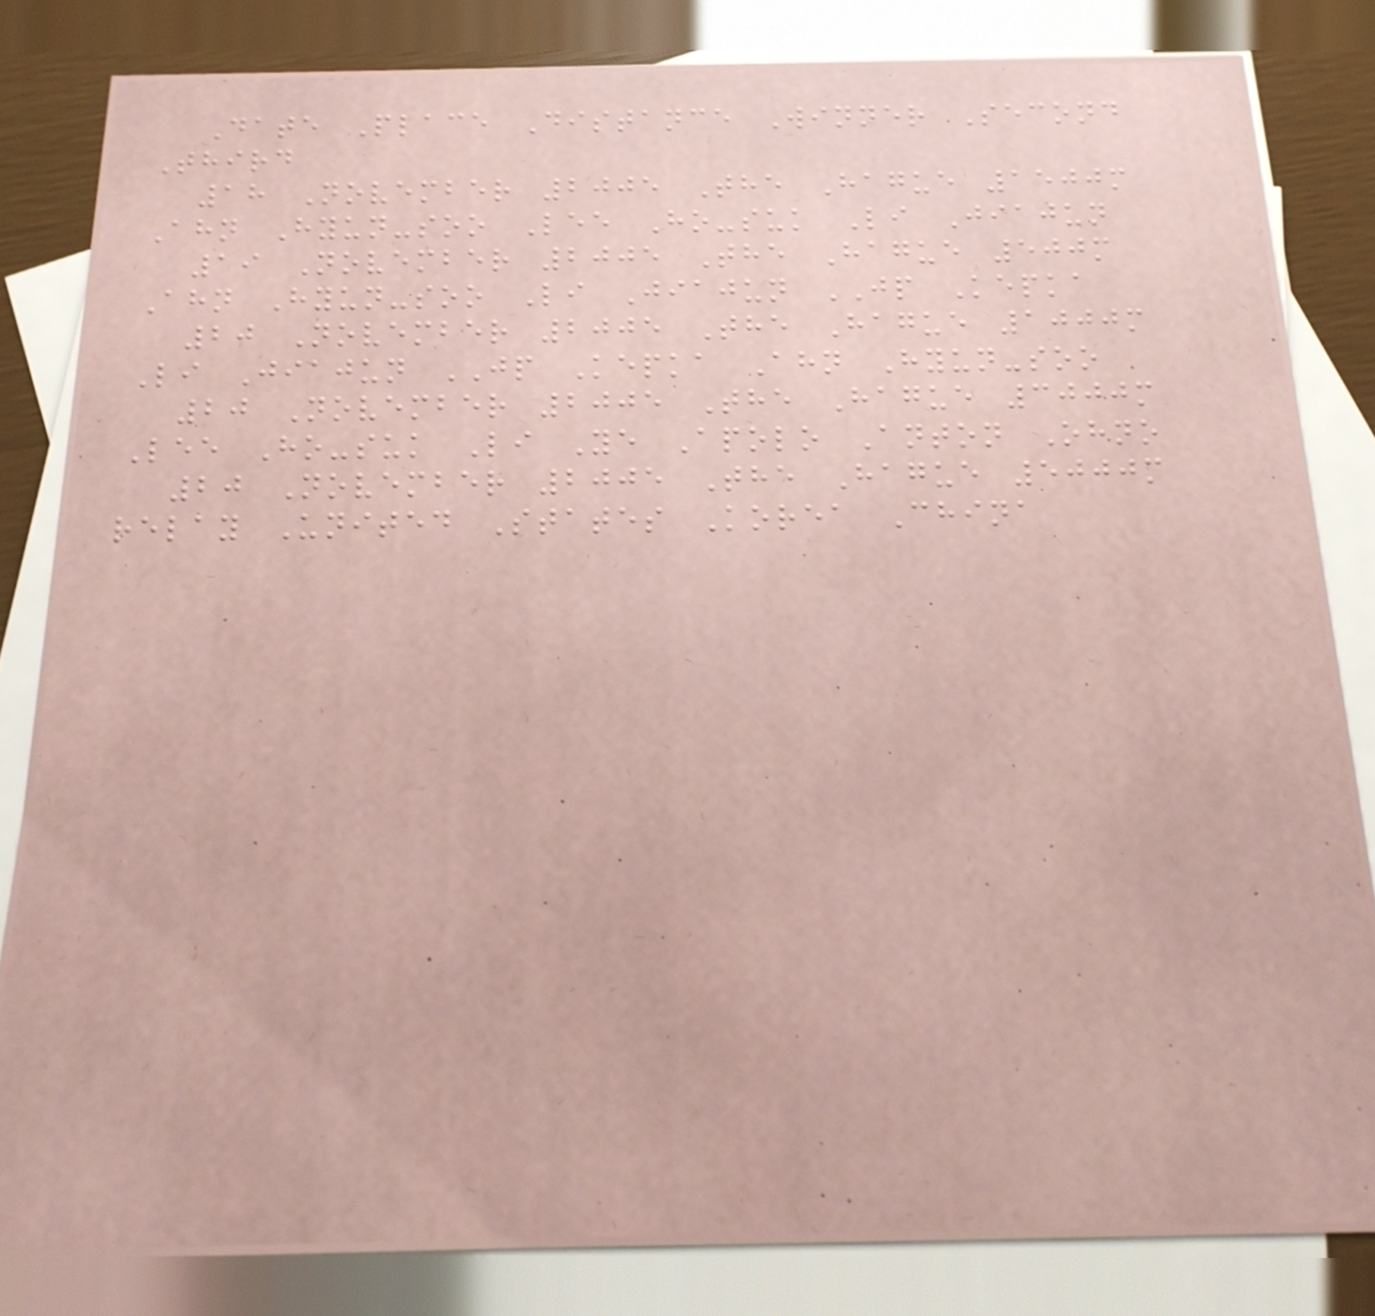Date Place Distance Winner Second
Third
18 November 2005 The Hague 1500m
Ahn Hyun-soo Lee Ho-suk Li Jiajun
19 November 2005 The Hague 500m
Ahn Hyun-soo Li Jiajun JP Kepka
20 November 2005 The Hague 1000m
Li Jiajun JP Kepka Ahn Hyun-soo
20 November 2005 The Hague 3000m
Lee Ho-suk Li Ye Apolo Anton Ohno
20 November 2005 The Hague 5000m
relay United States Korea China
